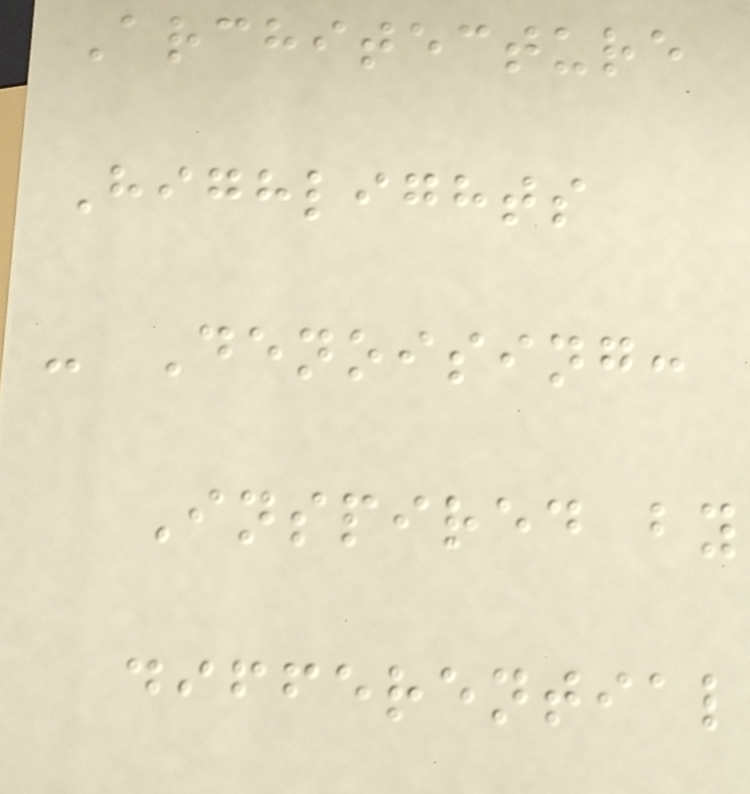Architecture
Highlights
- Denoising:
Inspired by
differential
